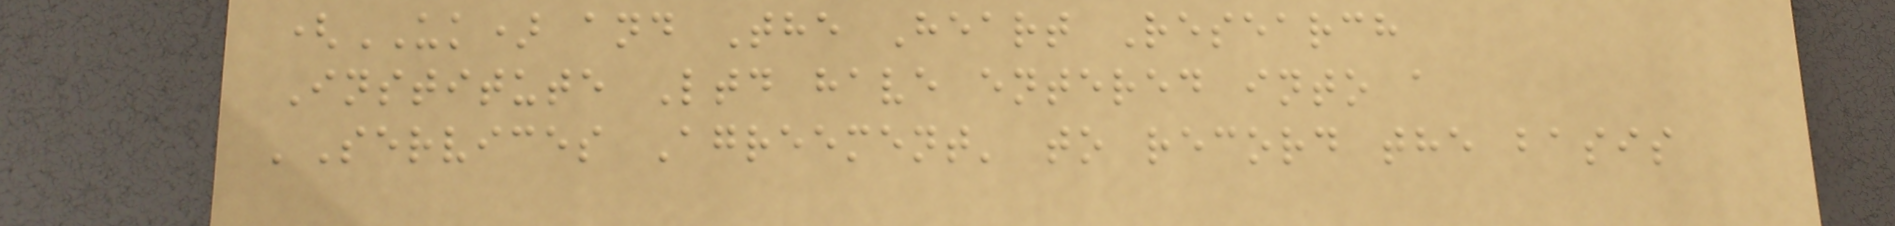(UK) and The Heart Research
Institute Ltd have entered into a
'Services Agreement' to record the basis
